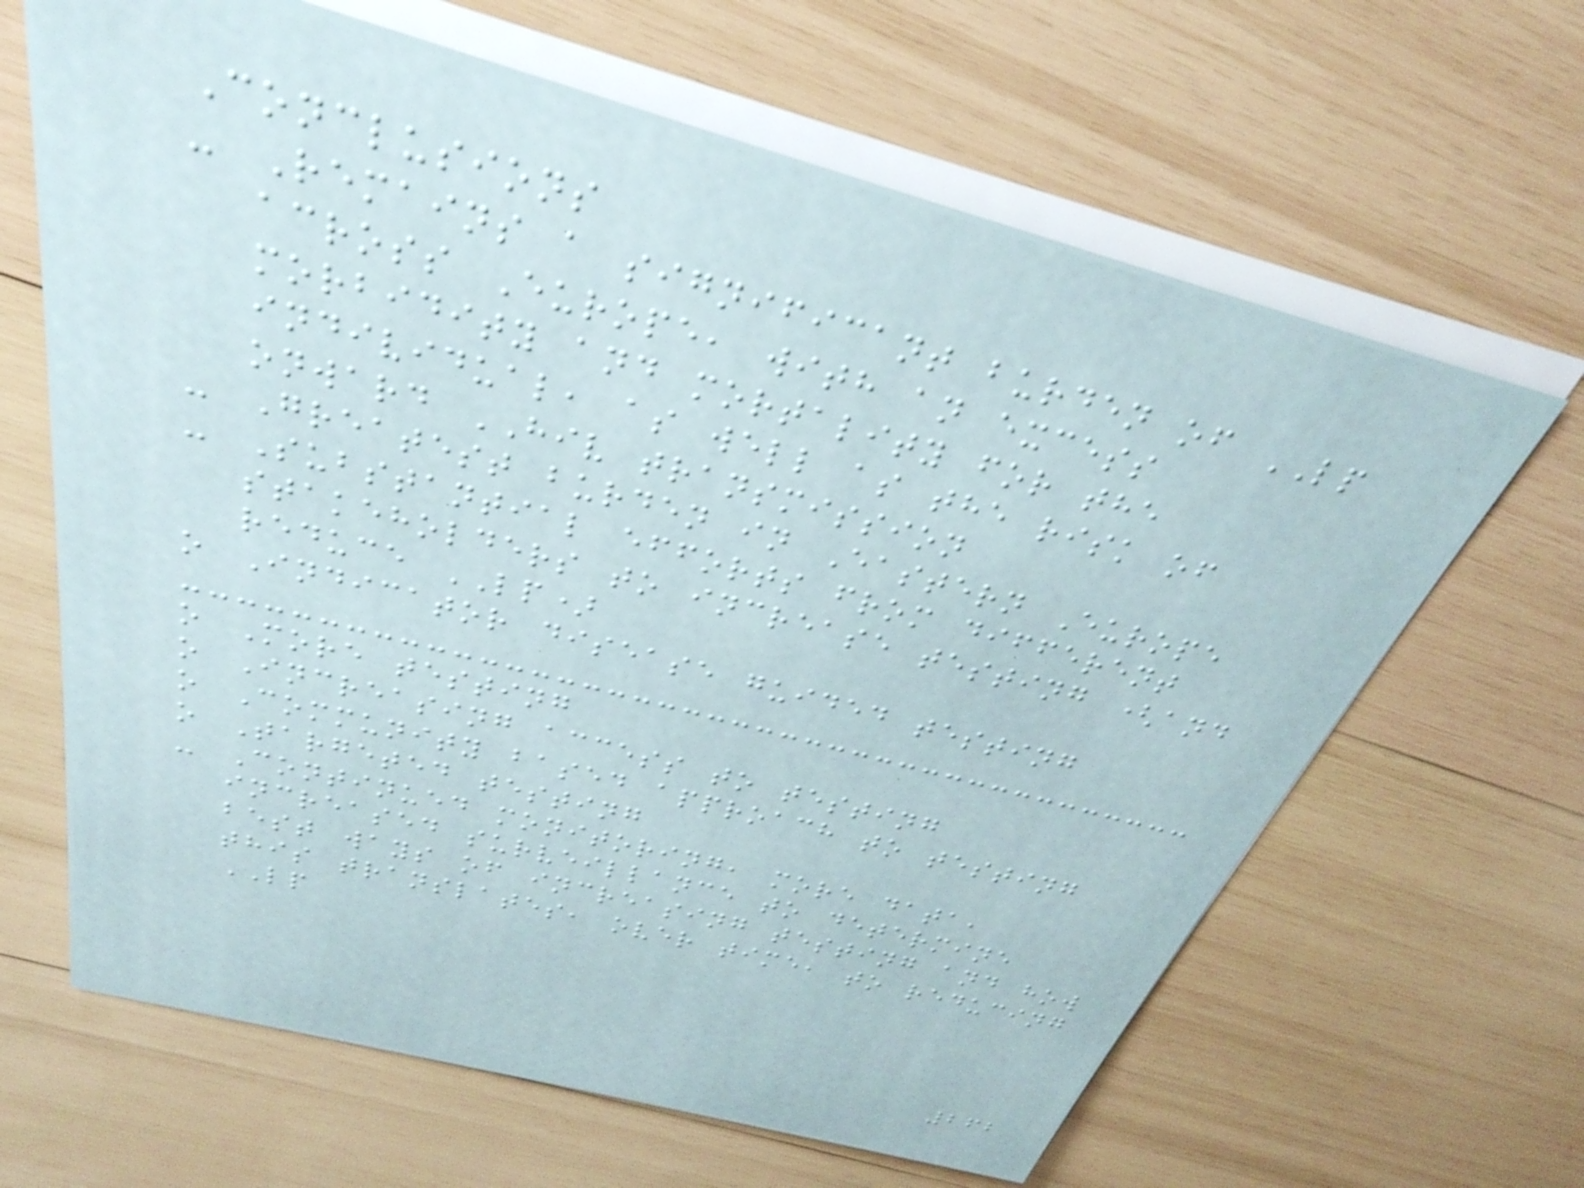Conclusions
- Remains a significant burden of LP
across Europe, with an excess
morbidity and mortality for the
individual, as well as the risk of
onward HIV transmission
- Greatest burden in Eastern Europe
- Substantial efforts from different
stakeholders to increase testing (and
reduce LP)
o Indicator disease guided testing
o More testing
o Increasing access to testing
o Community based approach to testing
o Targeted testing
- Continued monitoring, more data,
increased surveillance to determine
best ways of increasing testing and how
this translates, over time, to reducing
LP
262
